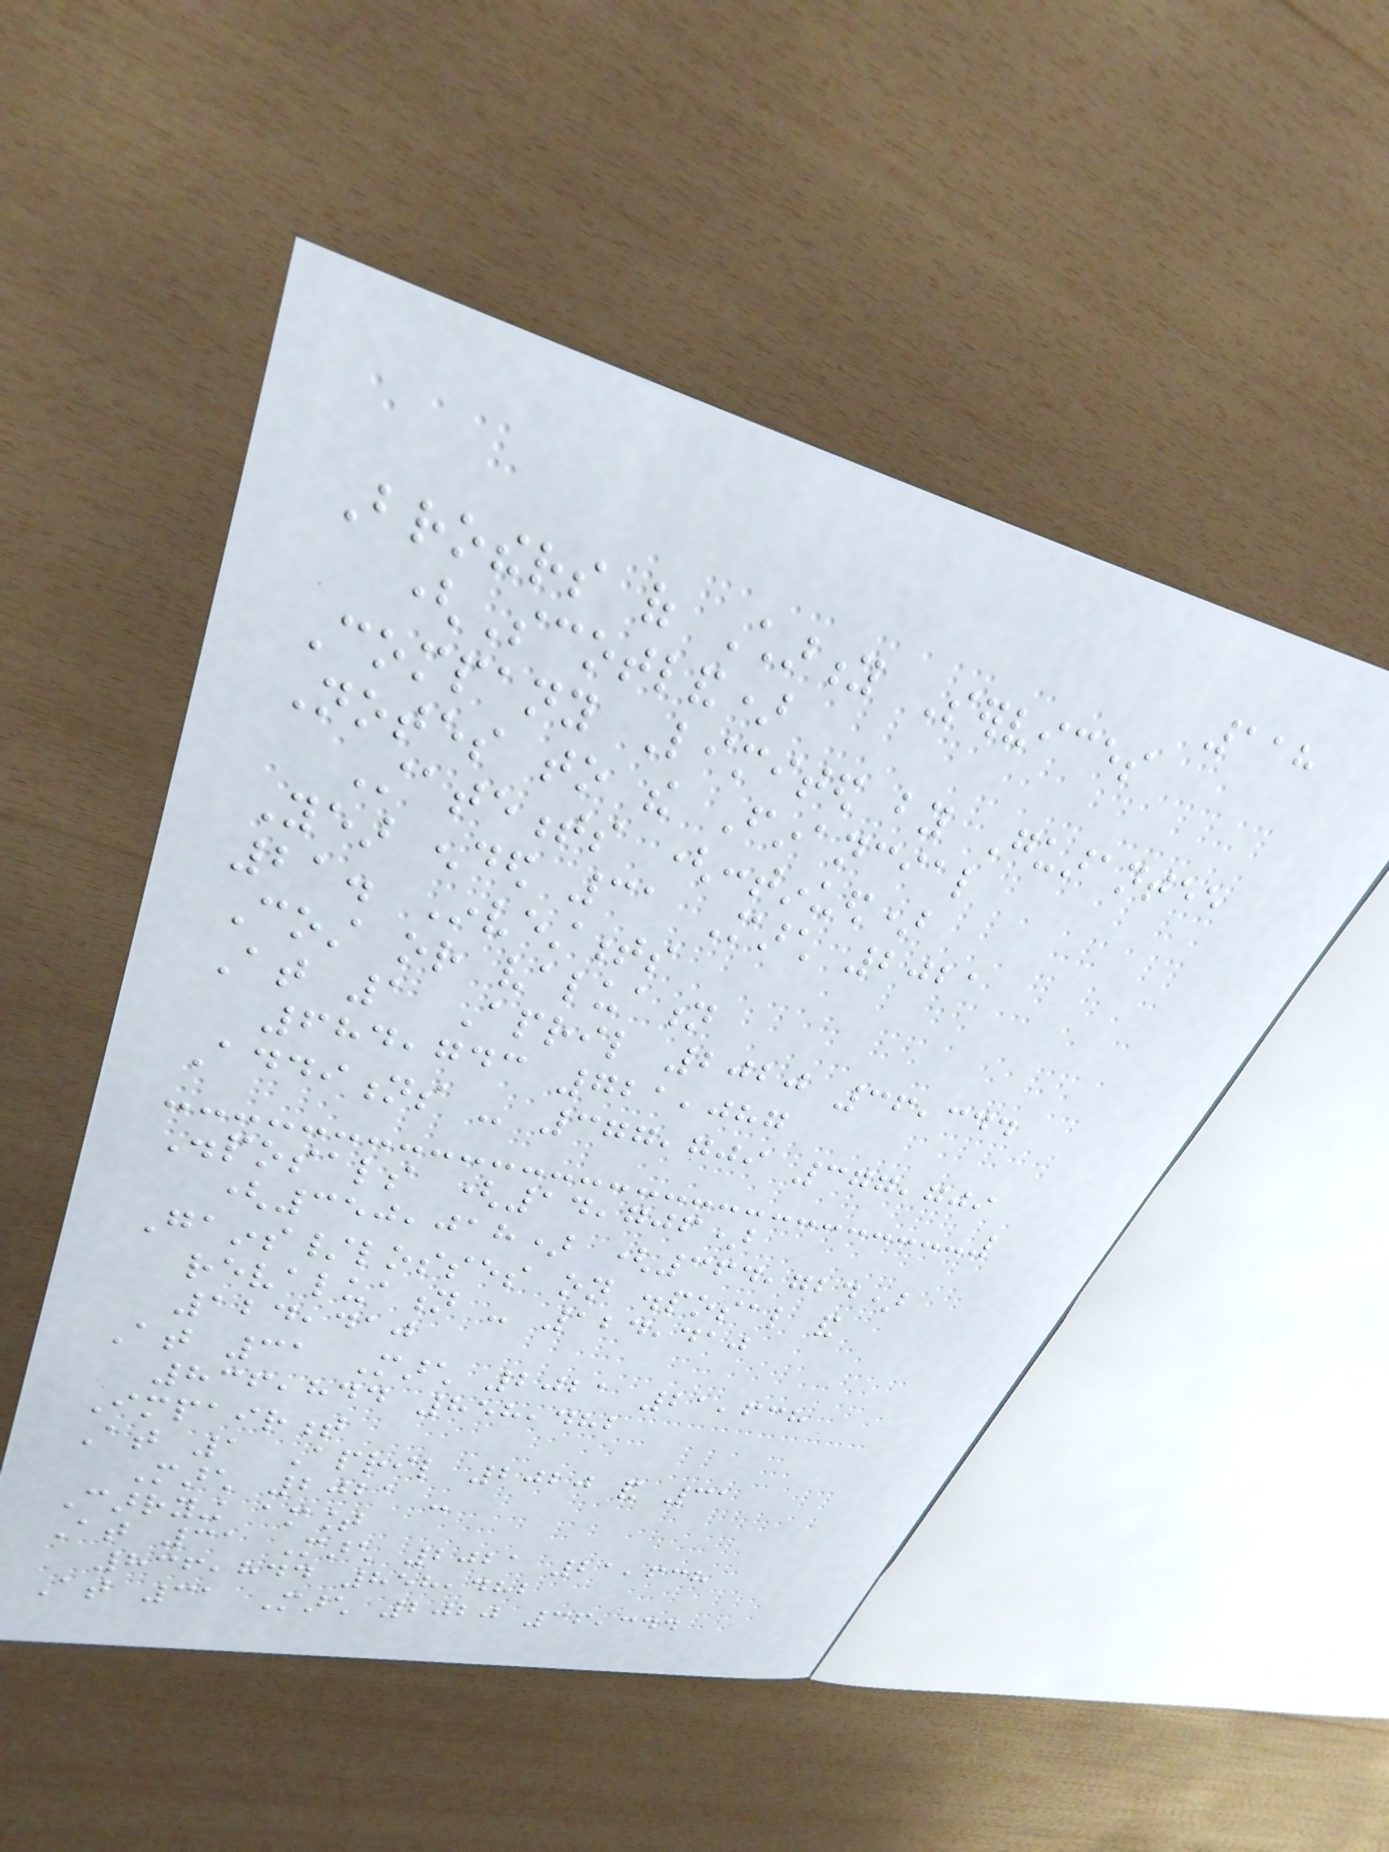118
Brothers of Charity Services
(Scotland)
Company Limited by Guarantee
Notes to the Financial
Statements (continued)
Year ended 31 March 2021
21. Investments
Cost or valuation
At 1 April 2020 36,344
684,743 721,087
Additions - 377,709 377,709
Disposals (14,706)
(350,018) (364,724)
Gains/losses on disposal and
revaluation - 124,410
124,410
At 31 March 2021 21,638
836,844 858,482
Impairment
At 1 April 2020 and 31
March 2021 -
Carrying amount
At 31 March 2021 21,638
836,844 858,482
At 31 March 2020 36,344
